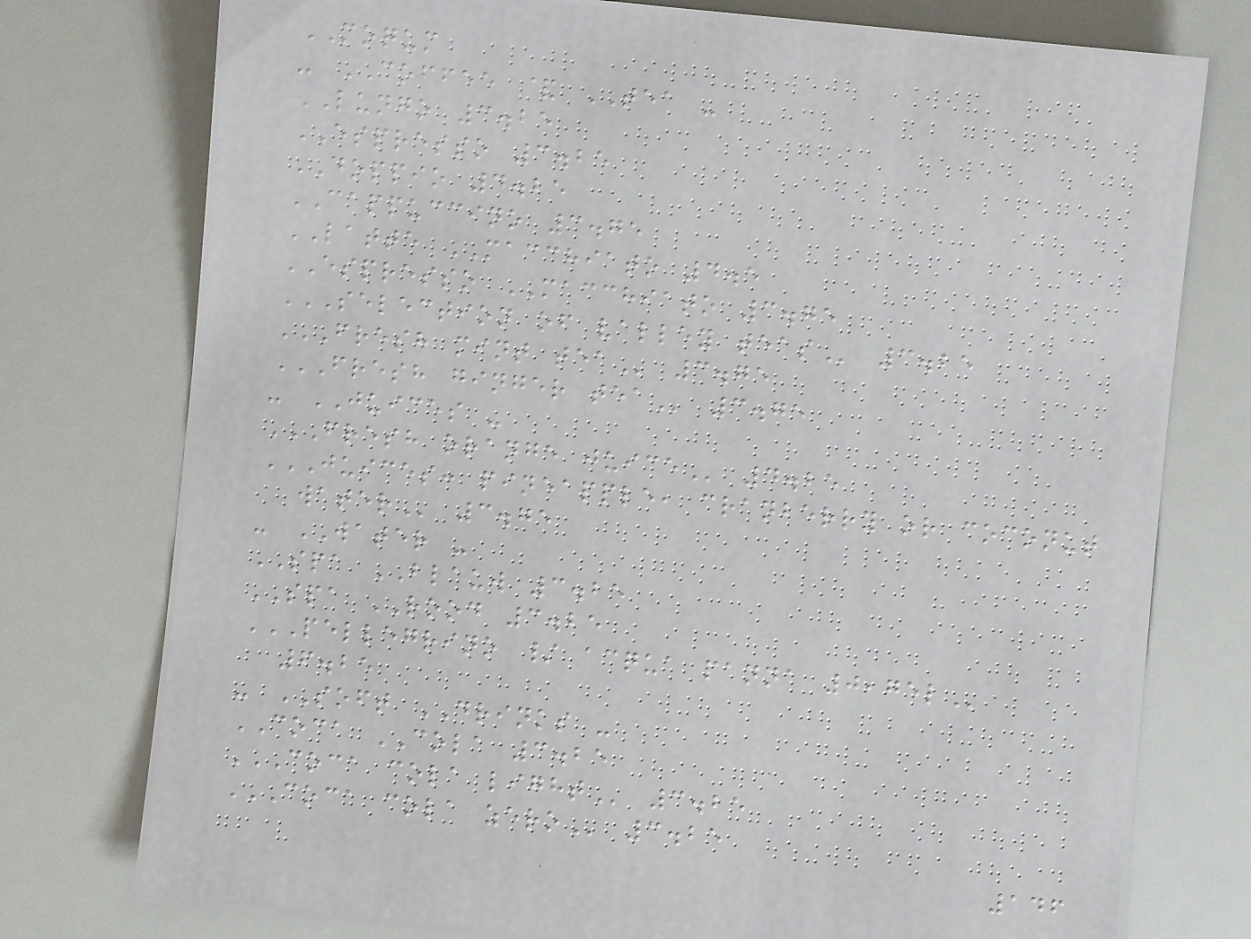MOQUM
- COFFEE & TEA -
LUNGO 3.25
ESPRESSO 3.25
DOPPIO 4.25
CAPPUCCINO 3.75
LATTE MACCHIATO 4.5
ESPRESSO MACCHIATO 3.75
SELECTION OF VALLEY TEAS 3.25
FRESH MINT TEA 3.75
FRESH GINGER TEA 3.75
- JUICES -
FRESH ORANGE JUICE 4.25
JUICES: PINEAPPLE, CRANBERRY OR COCONUT
WATER 3.75
- WATER -
SPA BLAUW 3.25
SPA ROOD 3.25
PELLEGRINO / ACQUA PANNA 0,75L
6.25
- SOFT DRINKS -
COCA COLA 3.25
COCA COLA LIGHT 3.25
COCA COLA ZERO 3.25
146
